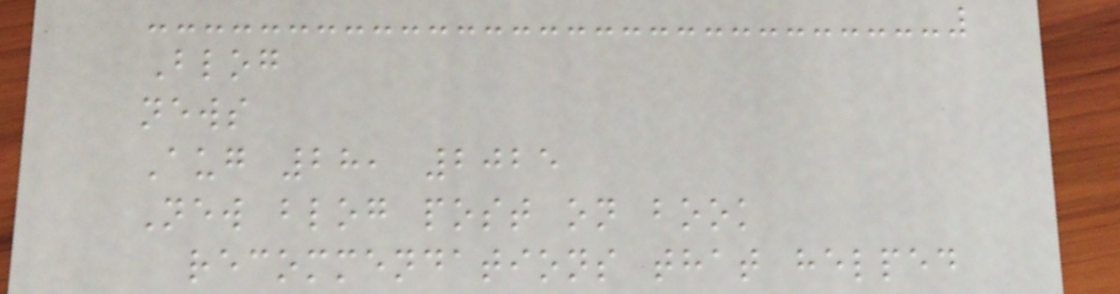Blog
news
Aug 28, 2025
New blog post on book
recommendations that helped
